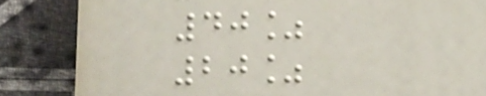40%
20%
